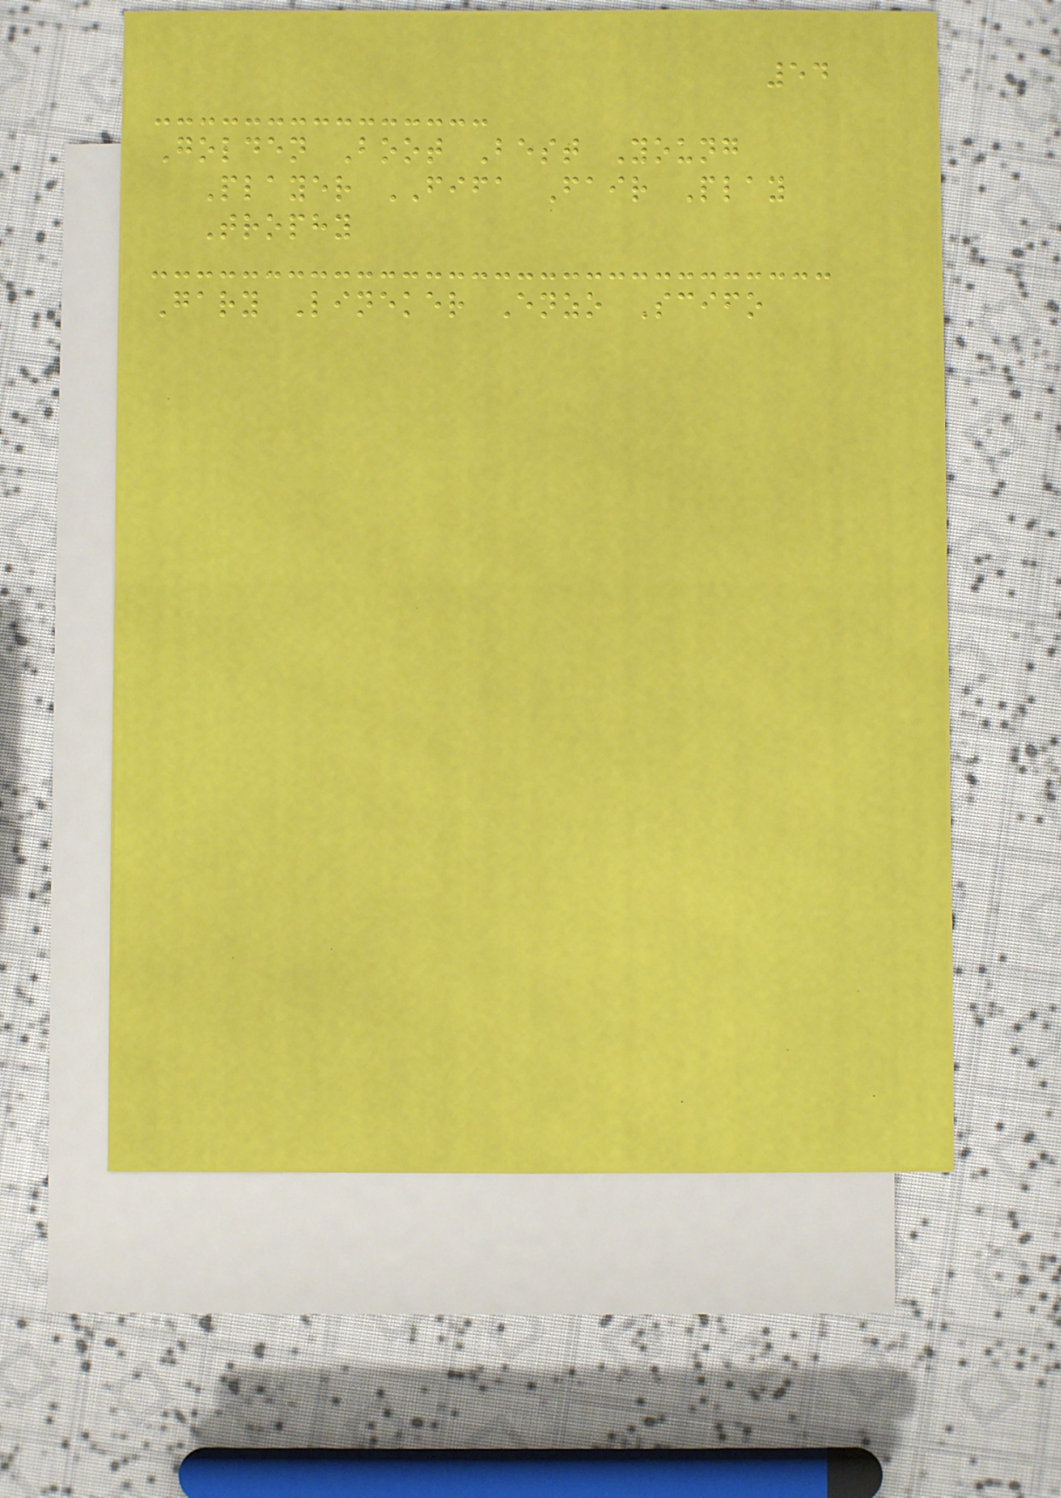54
Golden Boot Best Young
Player FIFA Fair Play
Trophy
Gary Lineker Enzo Scifo
